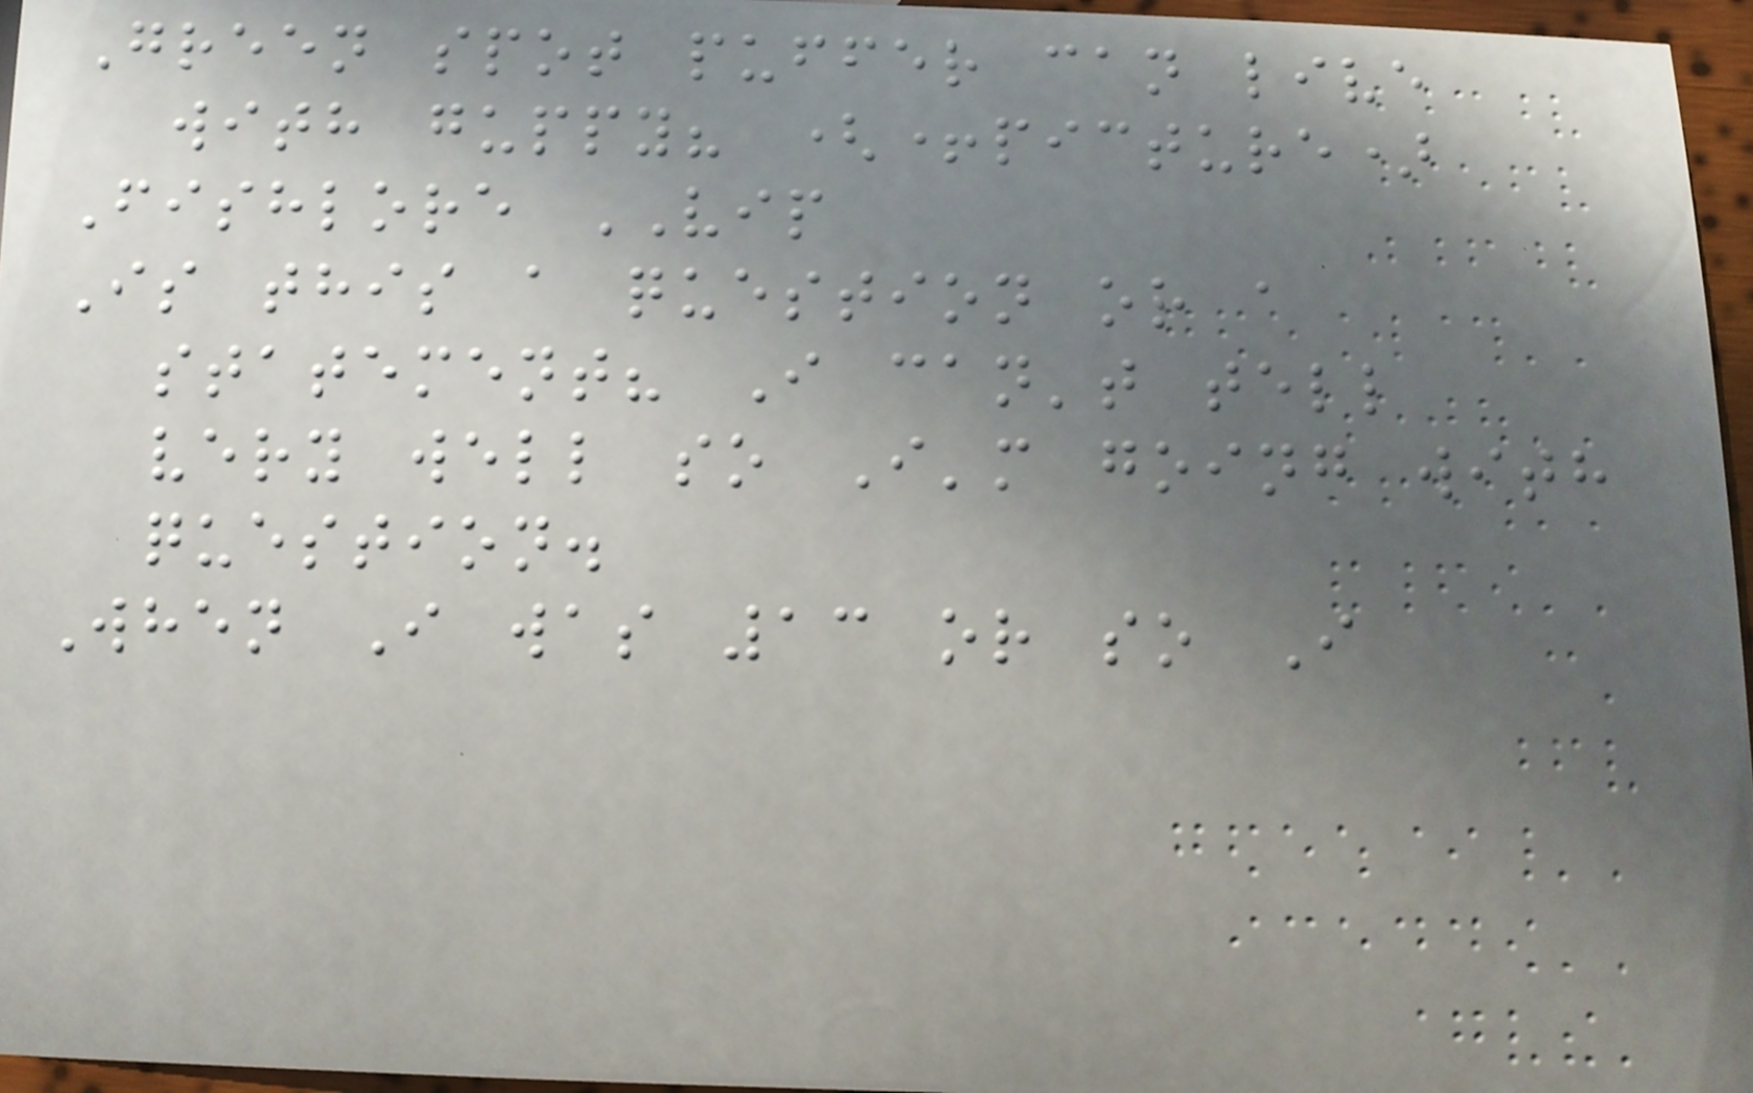Green spot puffer can live
with guppy? (+picture)
Fishlore VIP
Is this a question or a
statement? I can't tell
very well so I'm going with
question.
When I was 13 or so I
